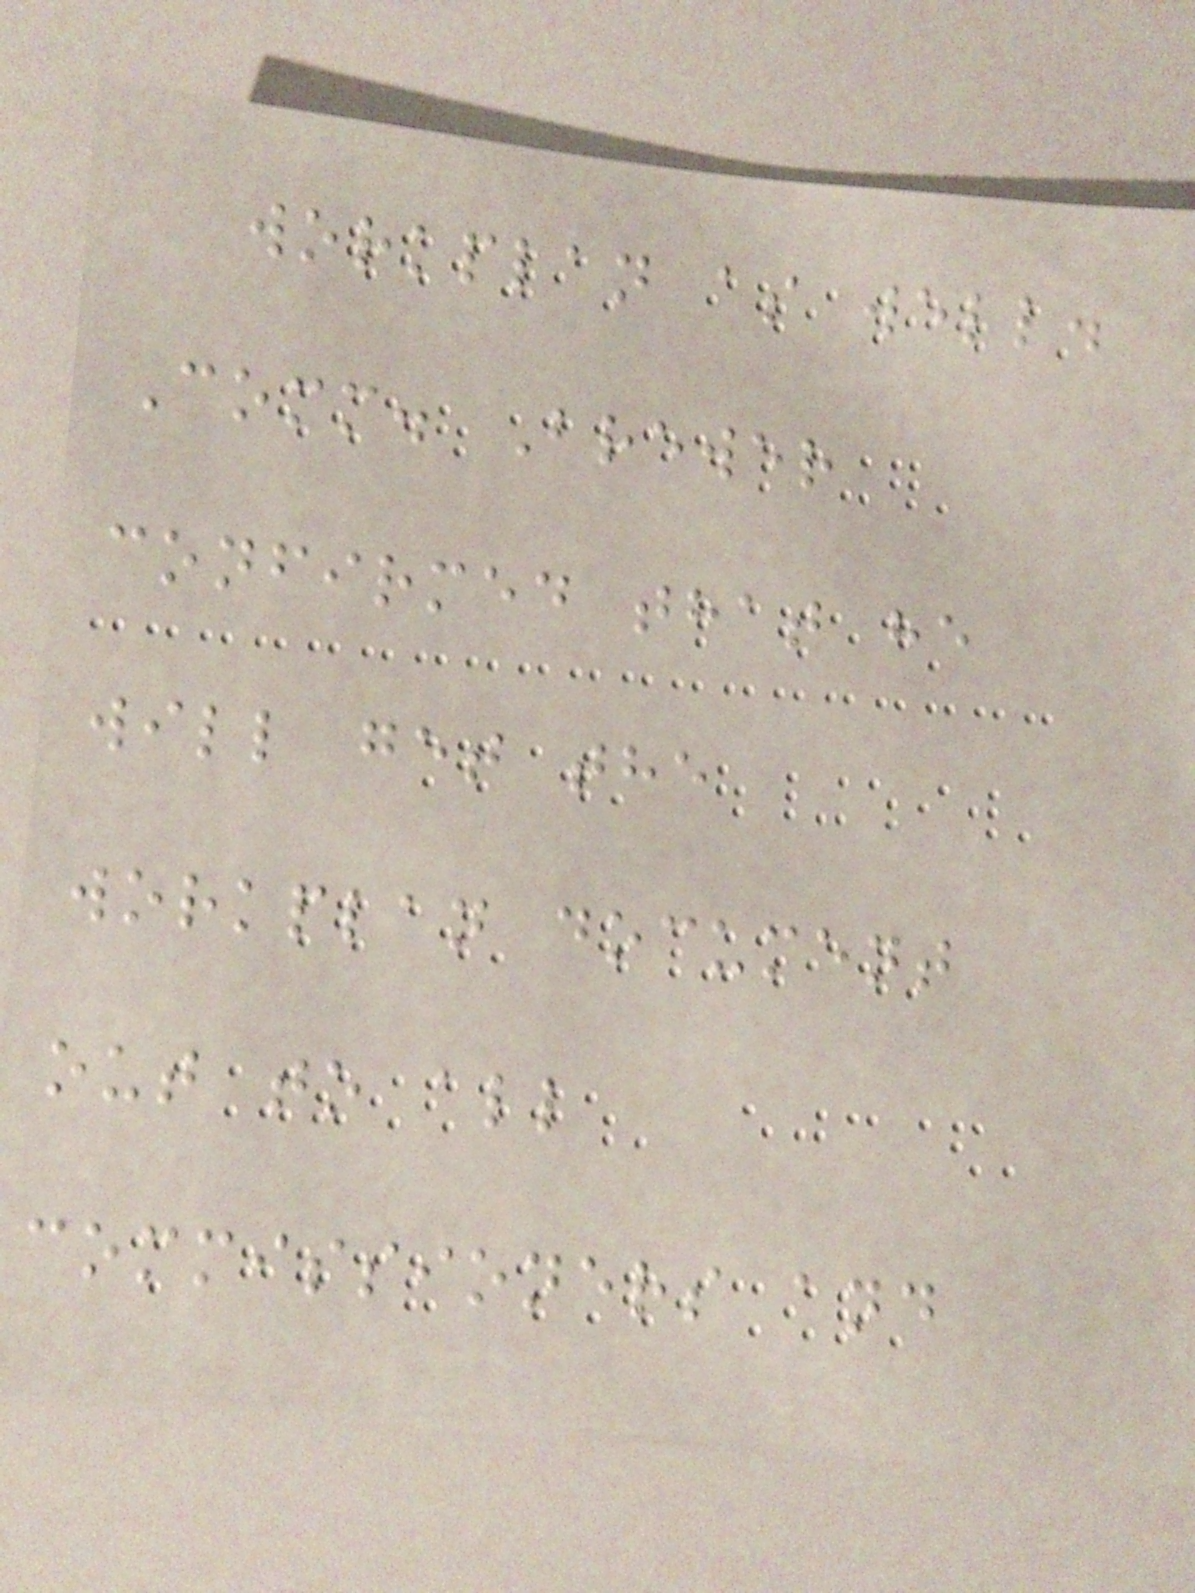workplan as well.
Comm. Brewer
confirmed that he
will get the
workplan document
out to all
commissioners and
